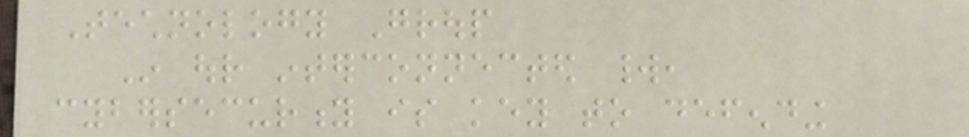Technology Group
In our interconnected world,
cybersecurity is key to defending
